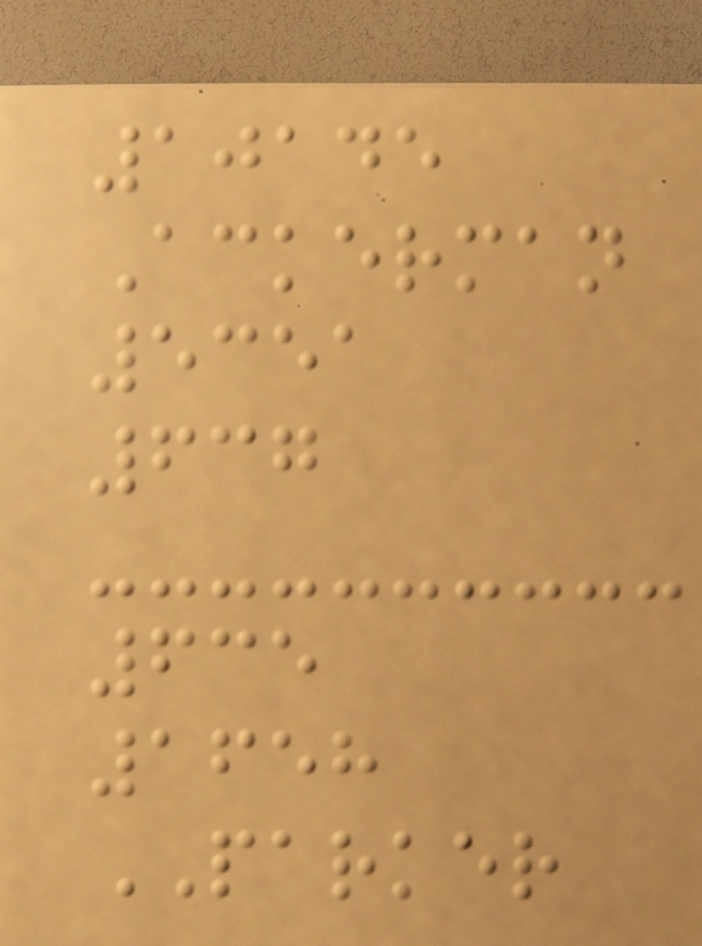10145
Ackerman
5351
637
635
1658
PARKER
